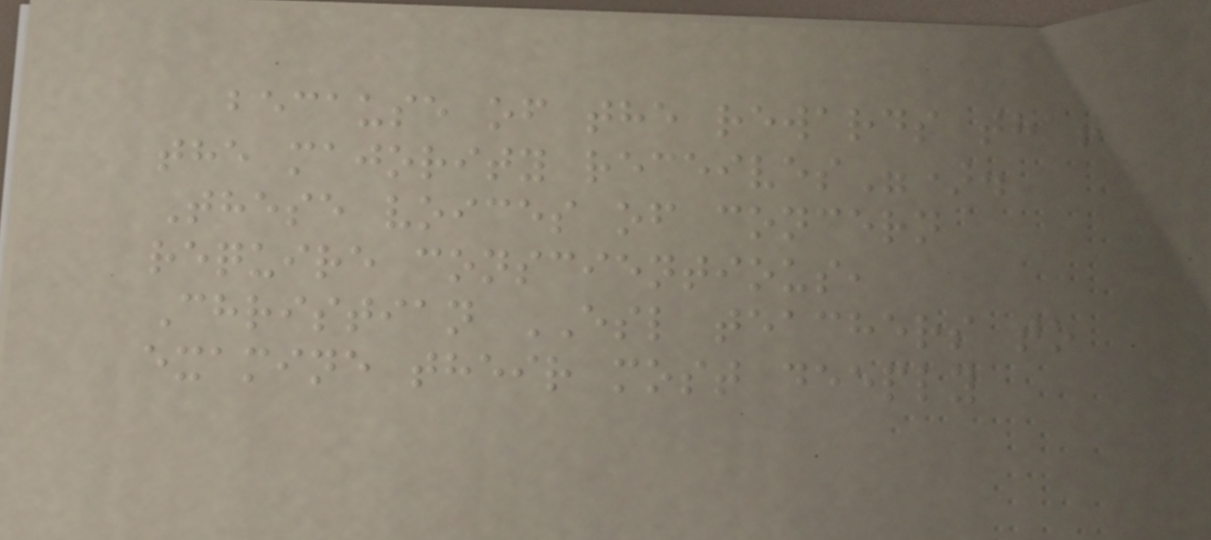because of the rewards that
the majority receives").
These voices of concern
require conscientious,
Christian ESL teachers to
examine their most deeply
